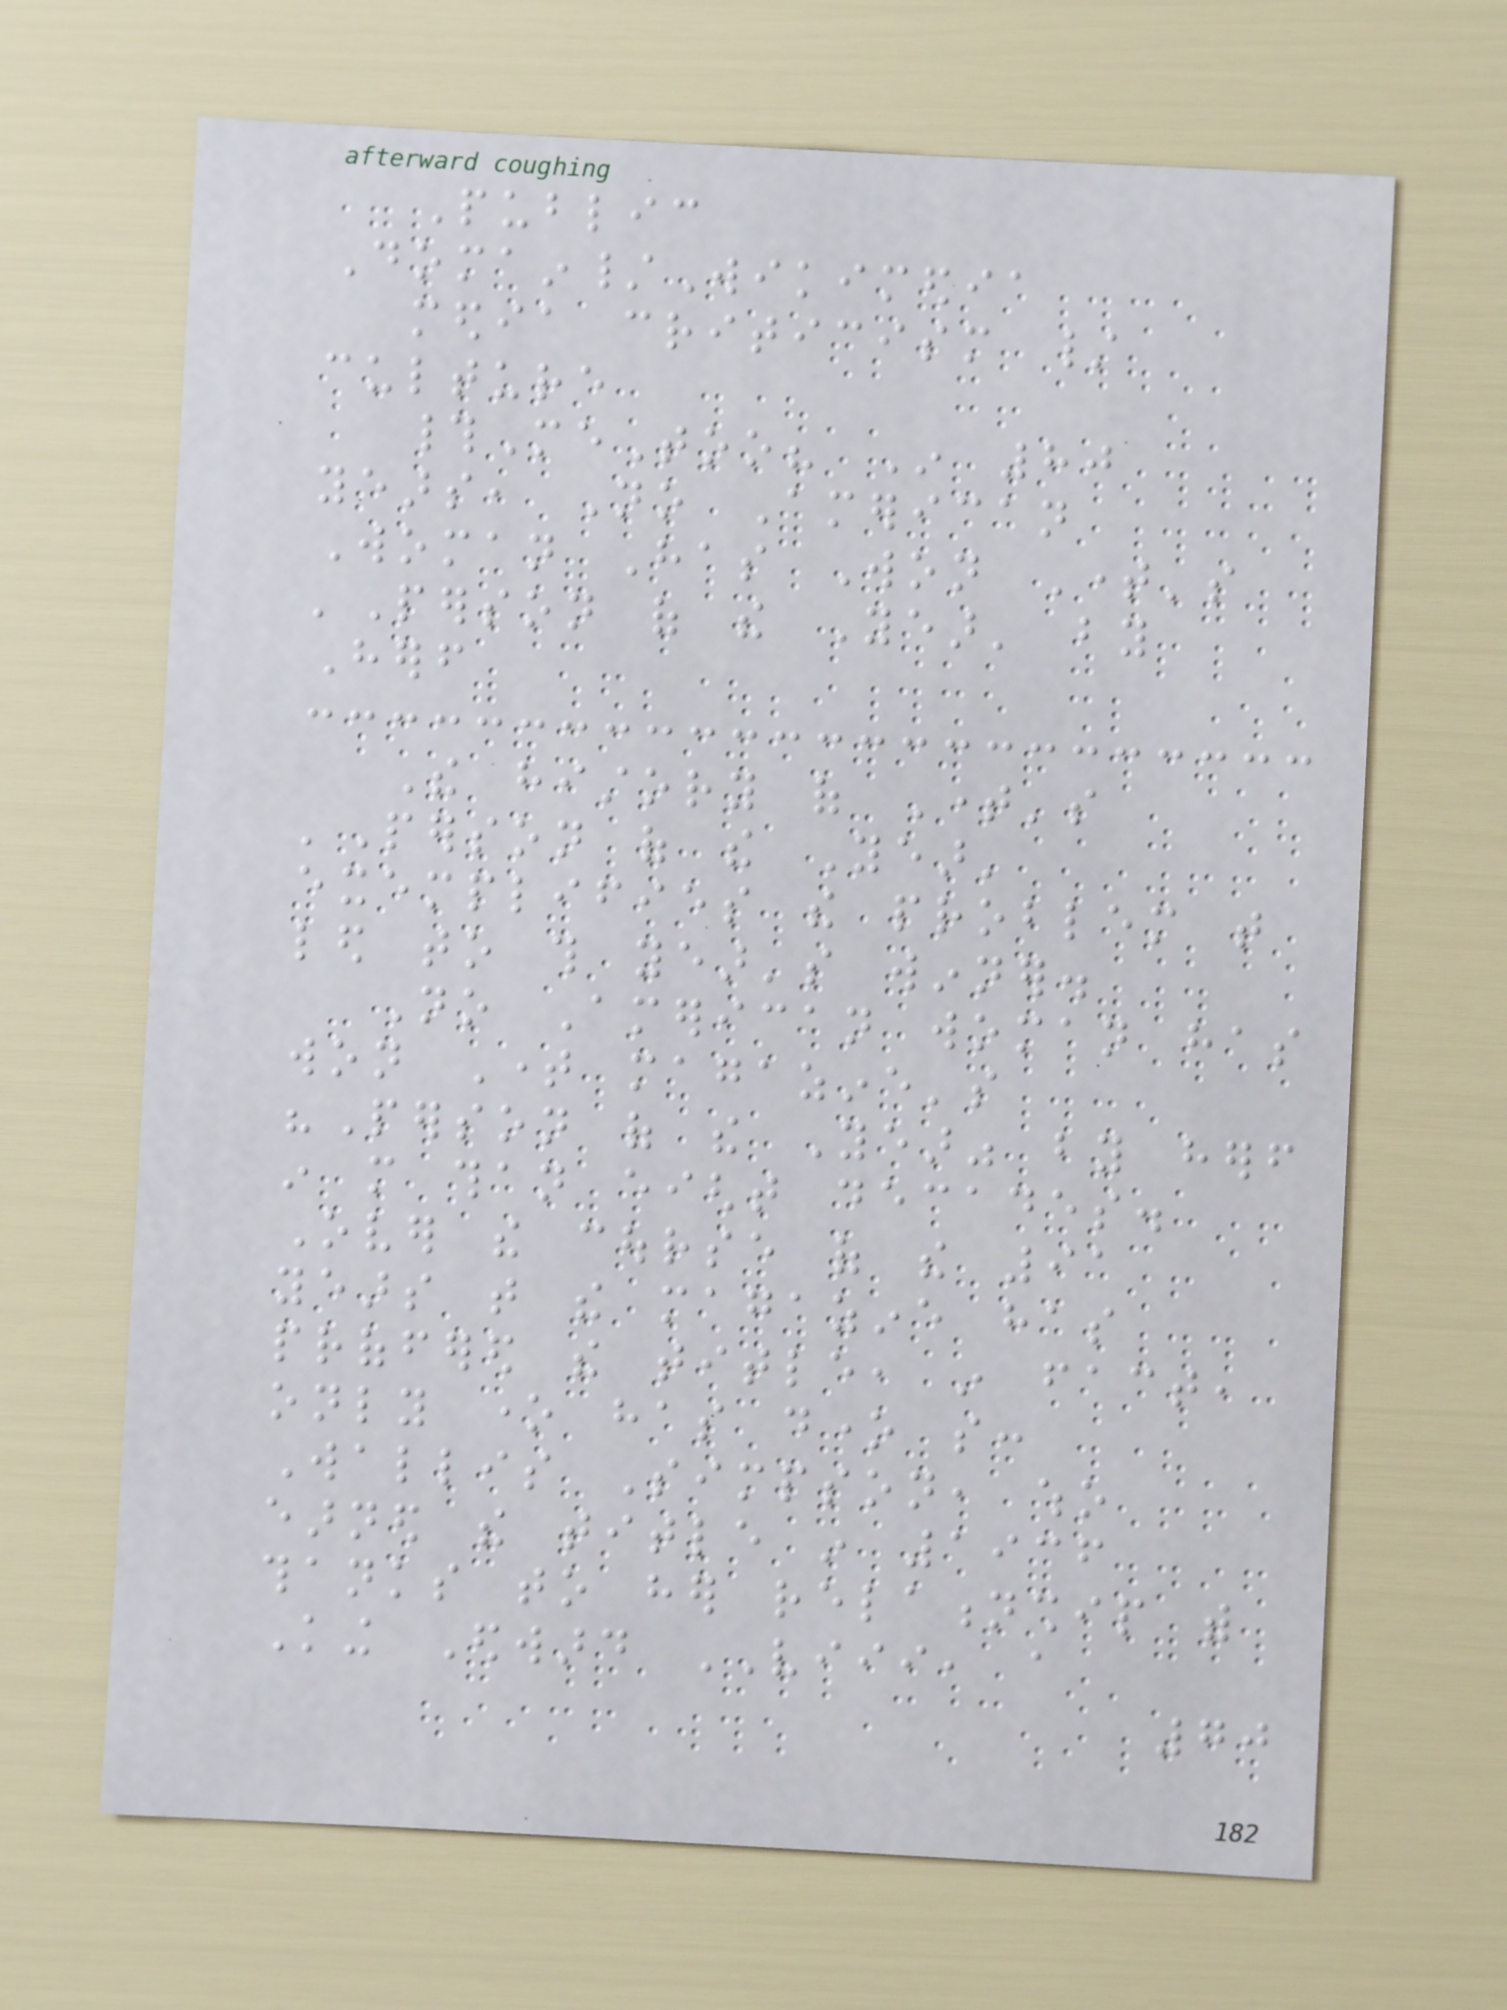Public
Domain/Wikimedia
media criticism /
culture
#MeToo? In 80
years, No American
Woman Has Won Time's
'Person of the Year' by
Herself
The history of Time's
'Person of the Year'
exemplifies the problem that
led to this year's winner.
No American woman has
won Time magazine's
"Person of the Year" by herself
in more than eight decades.
Over the course of the 91
years that the magazine has
proffered the title, in fact,
only one has done so:
Wallis Simpson, who
earned the title in 1936
thanks to her relationship with
King Edward VIII, a
70
